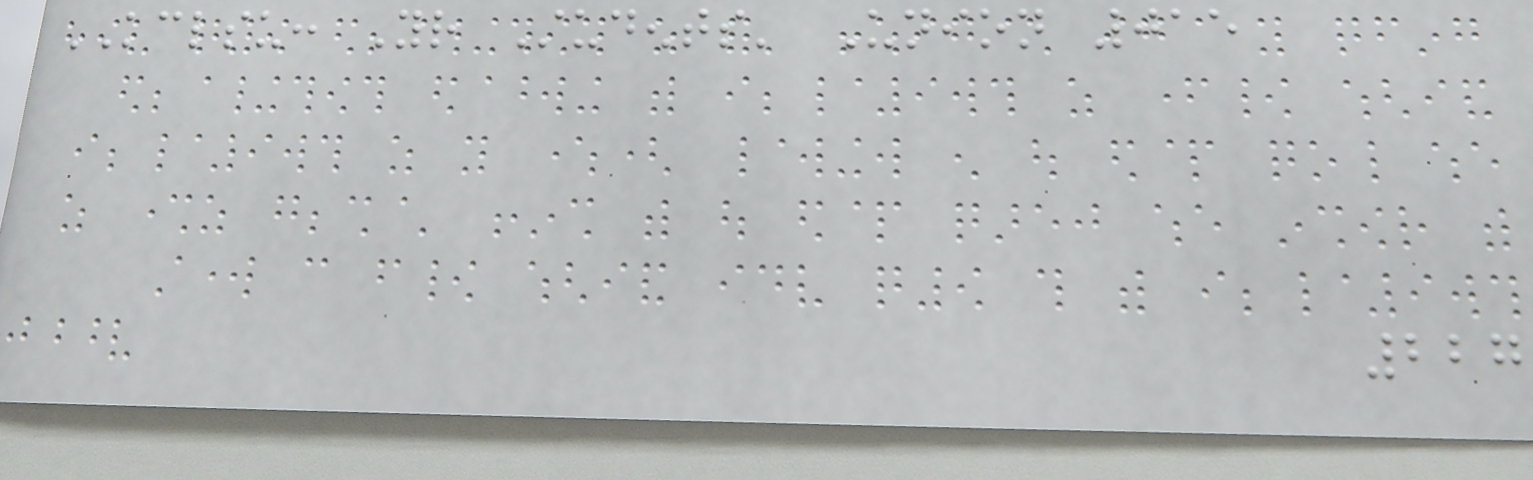KCLSU: Your Students' Union 015
227
